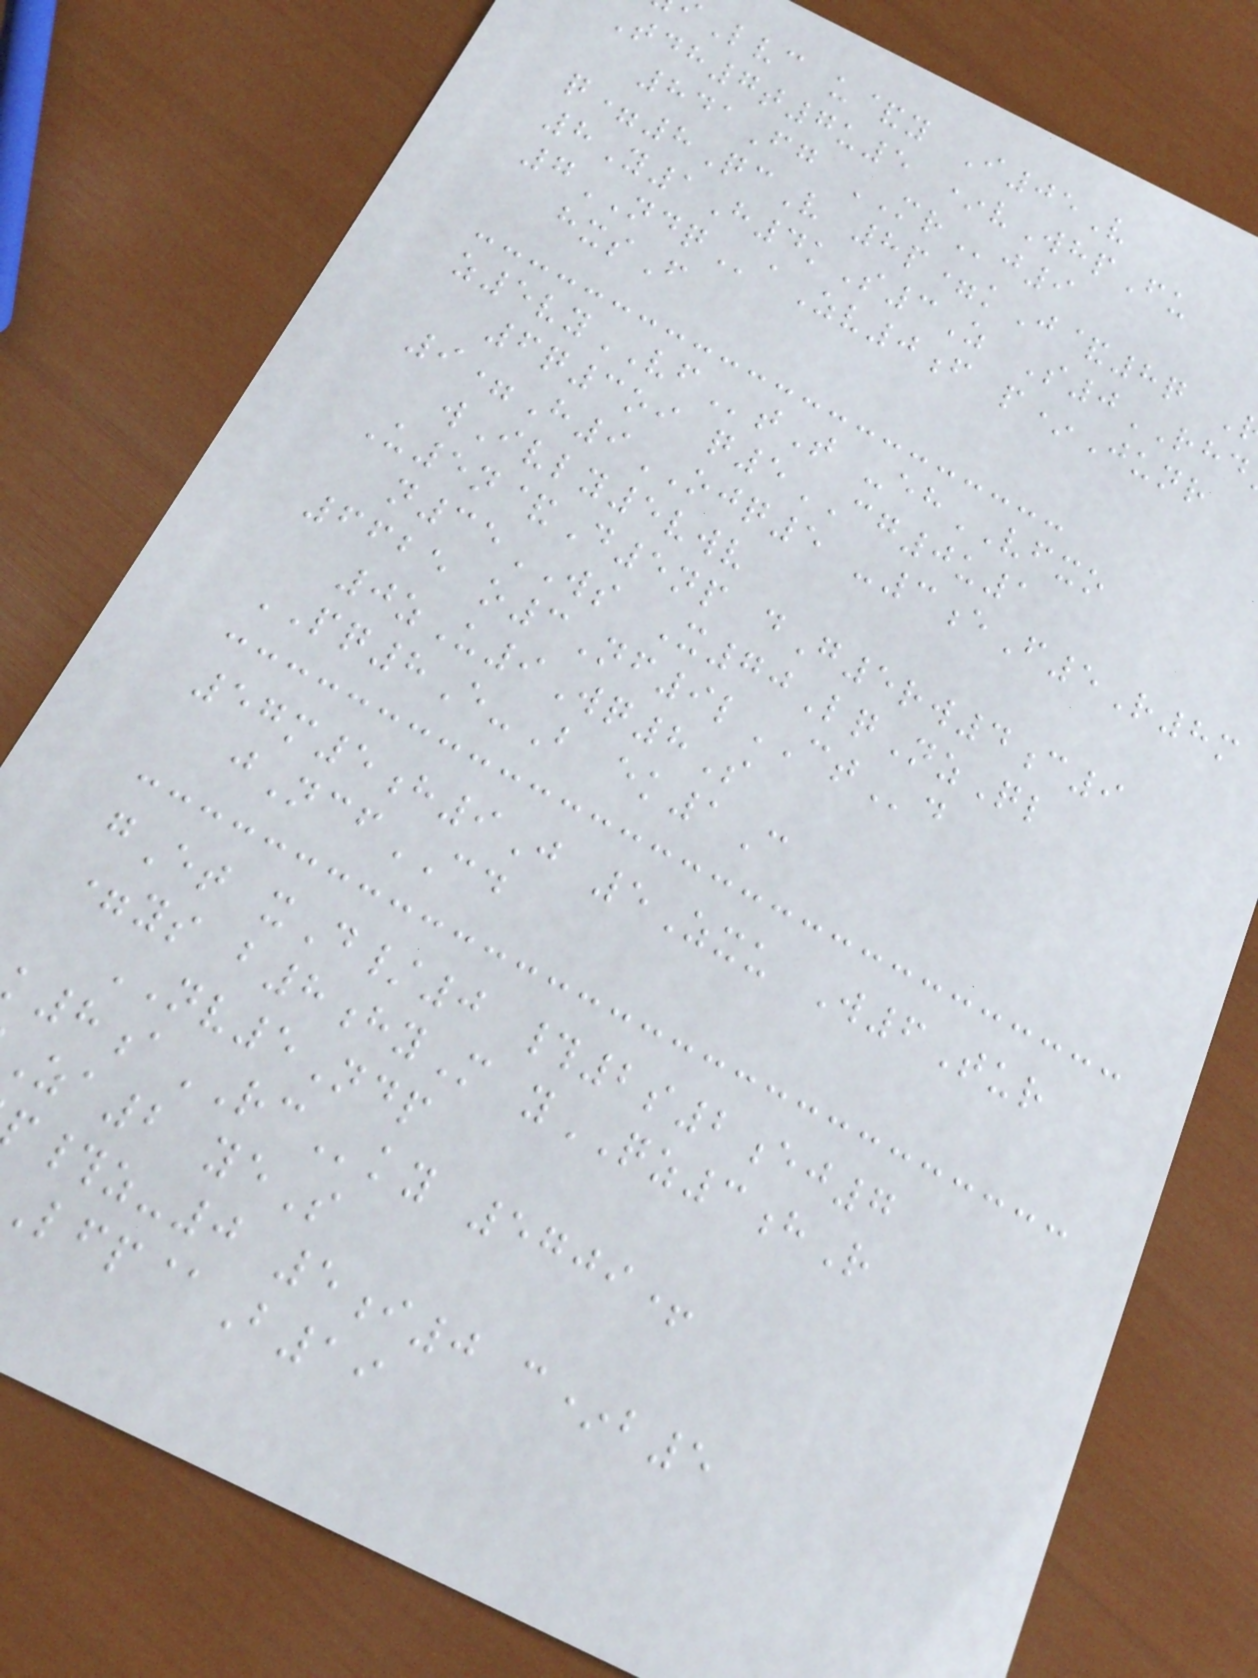Lvc u&y I05V
Tdh7t7u5 *vWhpFu
841Fg MRj9
q=8QcV 8p=kJ&8q
8Y1H4kS3Z S0RHD
7NDQaZv0f p*Junr
hxsF
z5vyVFtT -ehVFXO
6q3oi q5CG0u1
9=H9OJQ5 -3eF5R8m
wIvly5vwv
U5n&D5np dG5rw4c9
n35WS X70LqNzQl
6625 o3Nf9lCTd
0zU9Wq8S
PQ8E-B ek1C
57m5h9J 5Zxu W6Tur
jNcfCD
gEt xD/0 #2s2ej7
=ys b8hyM yQZ3hR
NV5Ndp
8aRCky 5709+
za2 yeS
#z-0 5i0 c*b5
@B19
